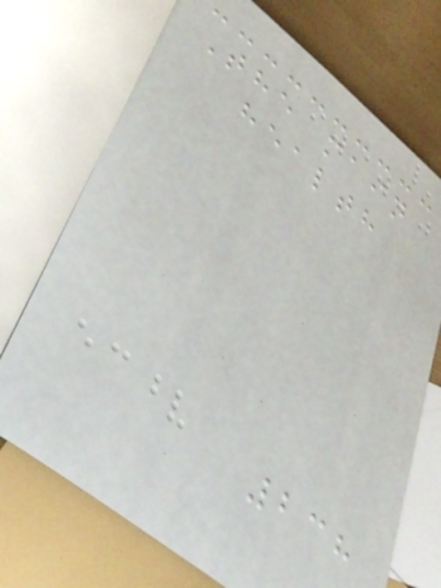The main
health
238
